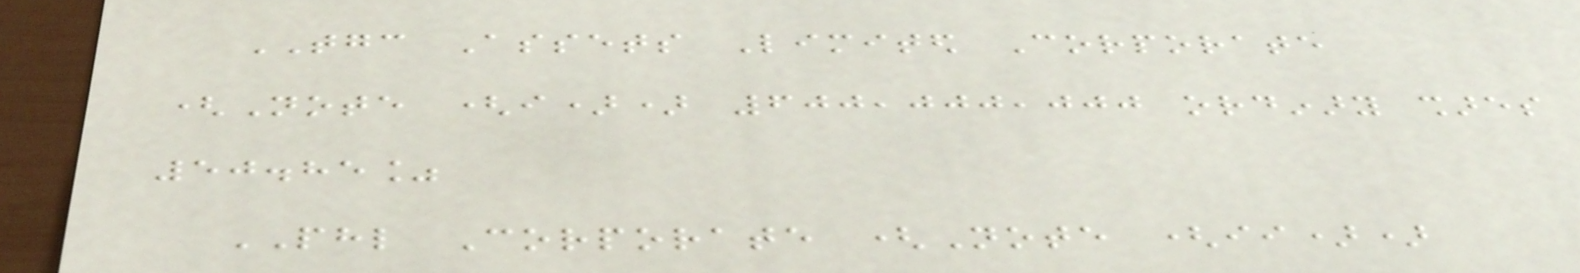TGC Assets Limited Corporate
(Note (i)) 600,000,000 ordinary shares
50.85%
PHL Corporate (Note (ii))
